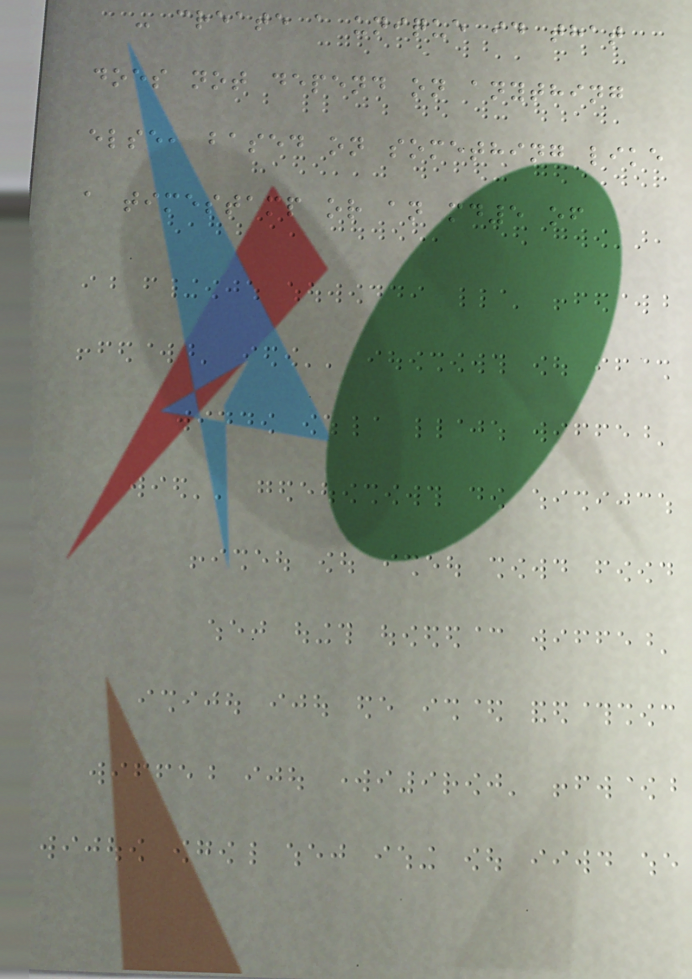- create a unique id that
does not depend on anything
else, based on something like
a timestamp or an md5 of
